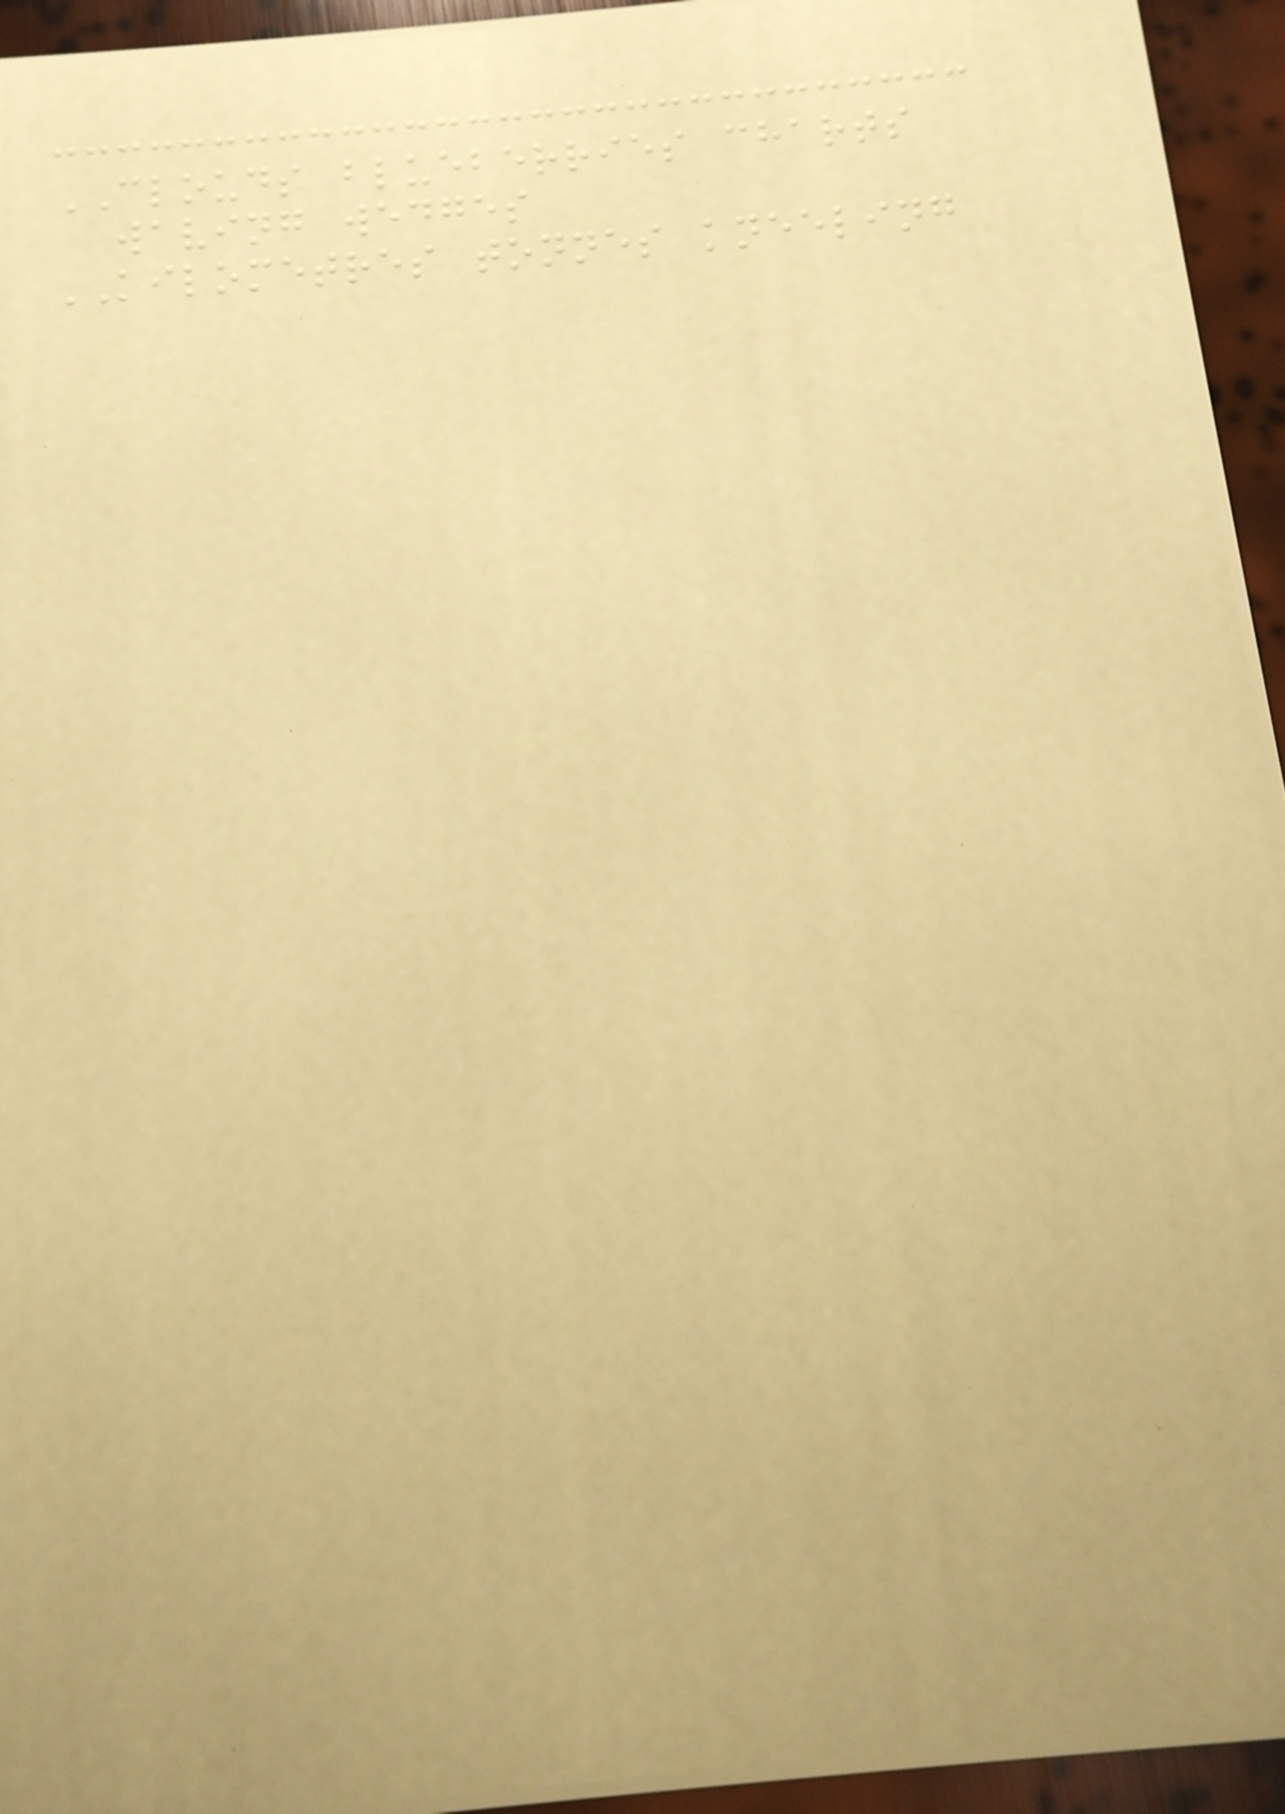CLOUDS blueberries charts
waving wedges
KILOMETRES tonnes kneeling
